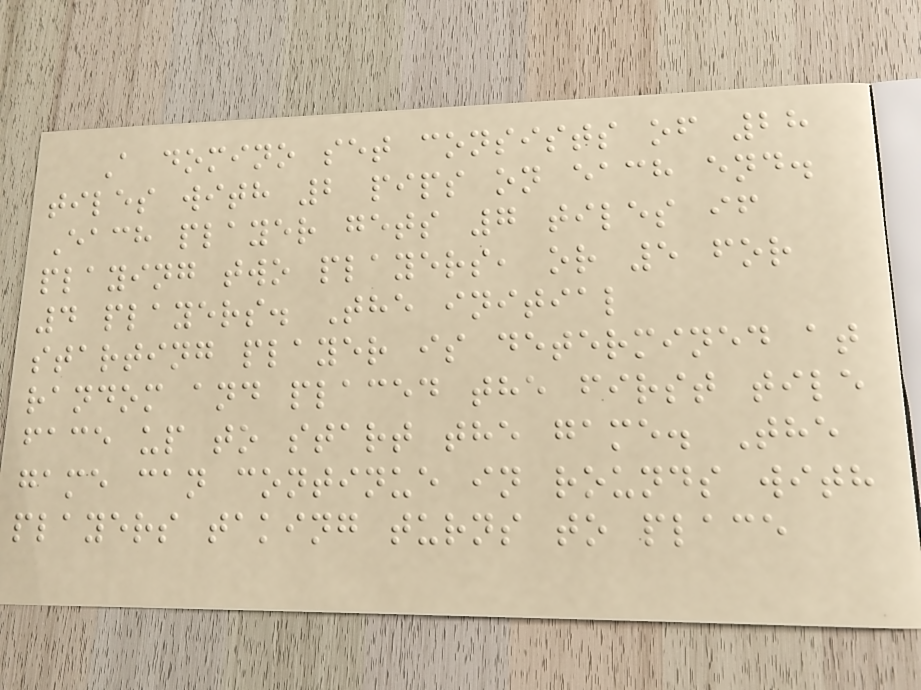A domino set consists of 28
tiles with 2 pips on each end.
Each player gets 7 tiles if
playing two players, or 5 for
4 players. The initial
starting player is determined at
random and placed the first tile
face up to start the game. The
game can continue in rounds with
players taking turns to place
